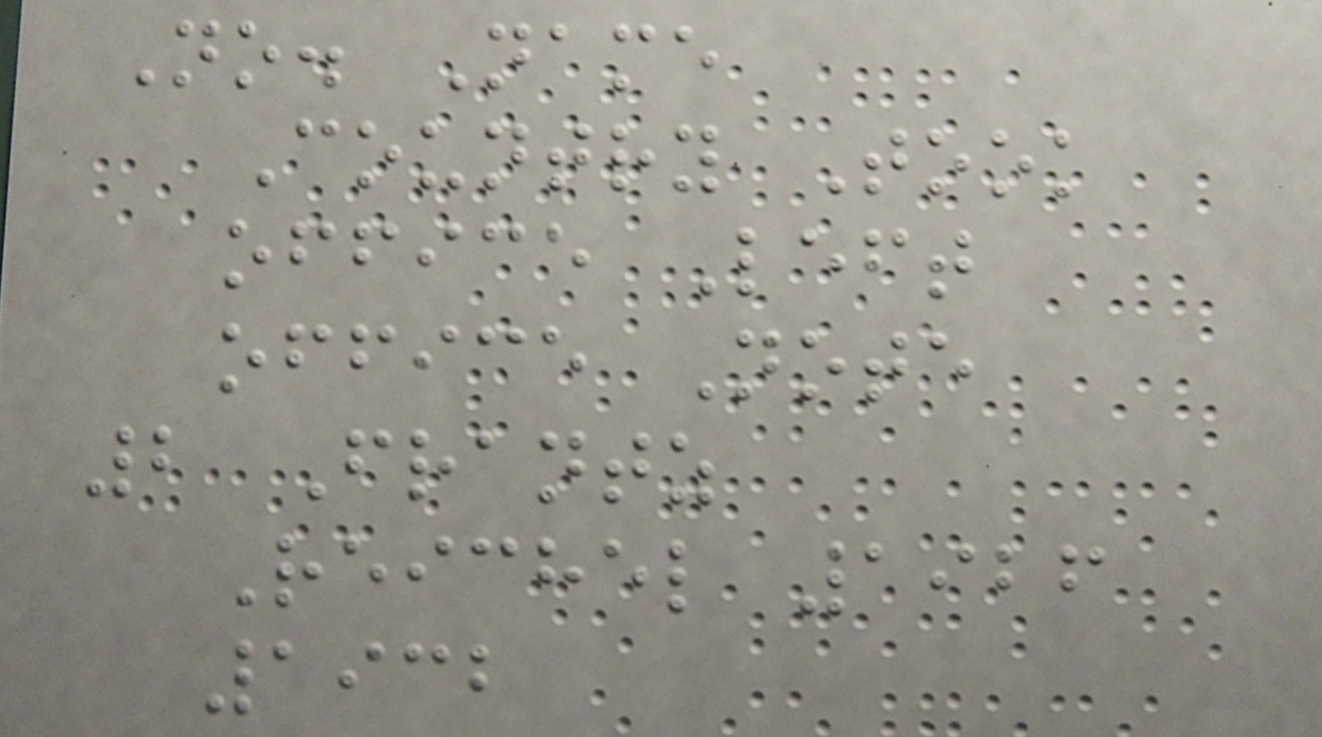No. Name
Country Took
office Left
office Note
2 Frantz
Reichel 1926
1932
